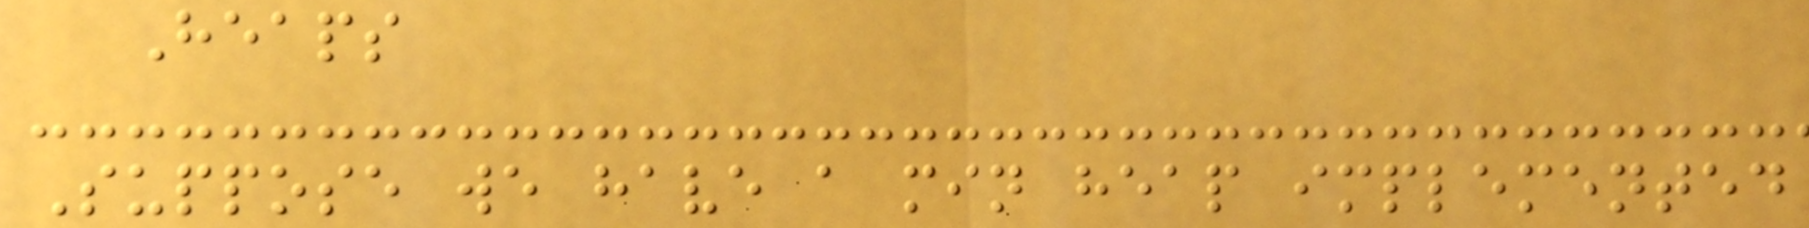Heaps
Suppose we have a min heap implemented
